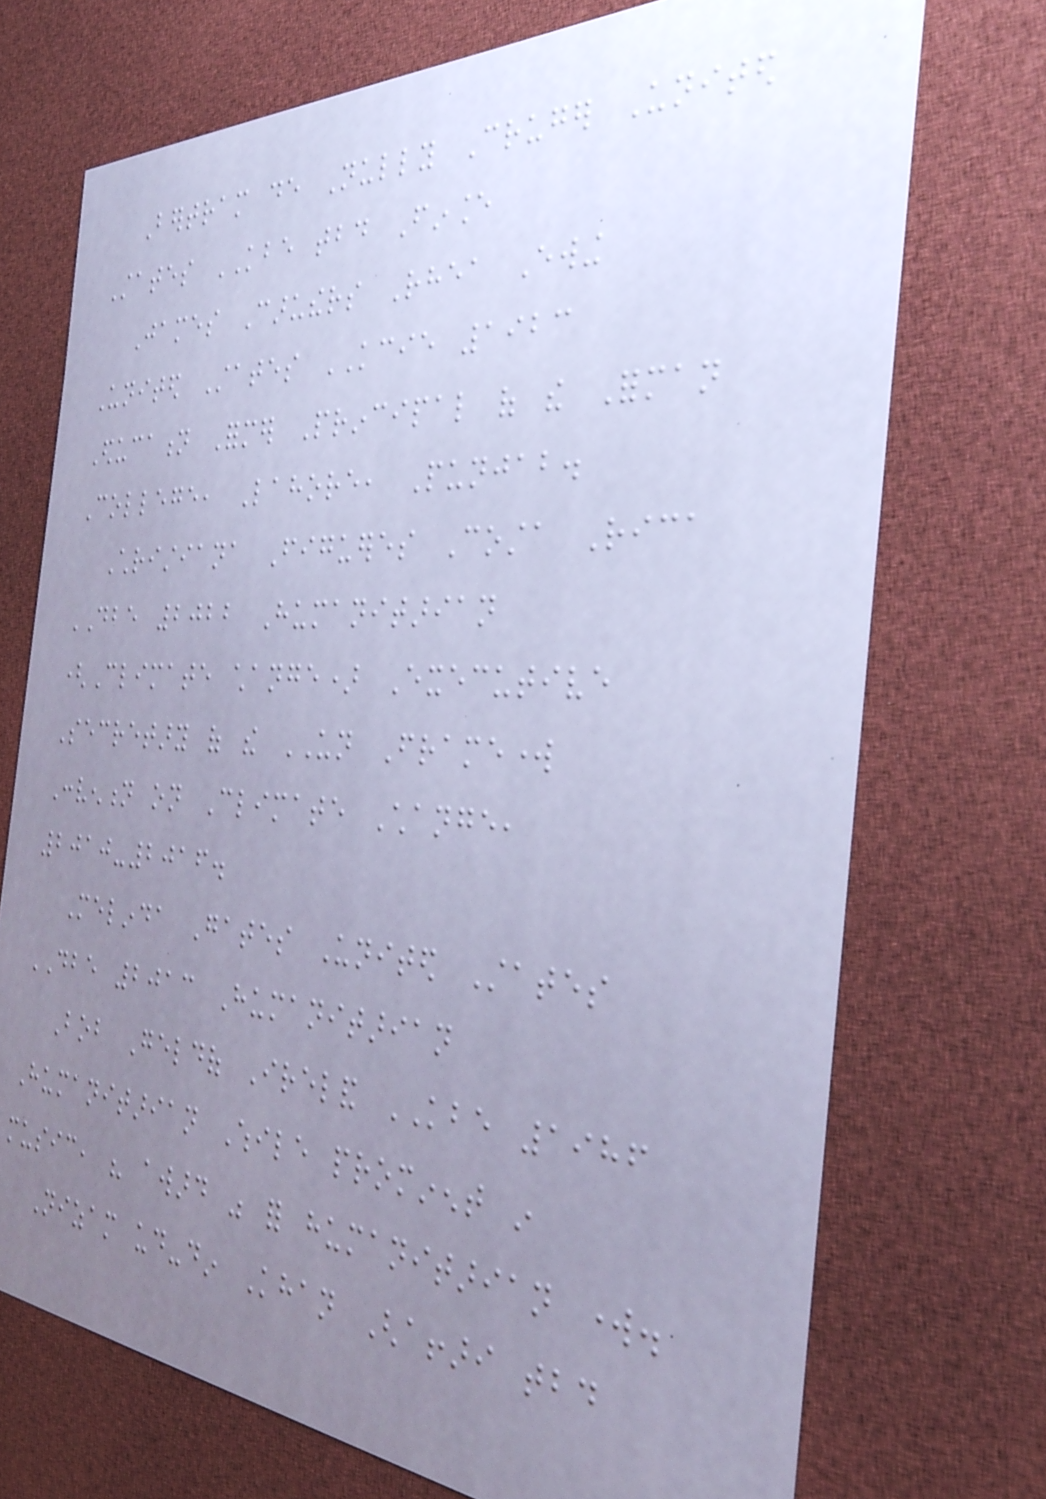Bertram de Nully Cruger United
States KBE tbd Finance
James Caruthers Rhea Ewing
United States KCIE 1923
Education Former Principal of the Forman
College, Lahore, Punjab.
Christiana Figueres Costa Rica
DBE 2022 Humanitarian
(Climate change) Executive
Secretary of the UN Framework
Convention on Climate Change,
2010-2016.
Melinda Gates United States
DBE 2013 Humanitarian
Bob Geldof Ireland KBE 1986
Humanitarian While prominent in
music, his award was for humanitarian work.
Nizam ud-din Khan Ghaffari tbd
